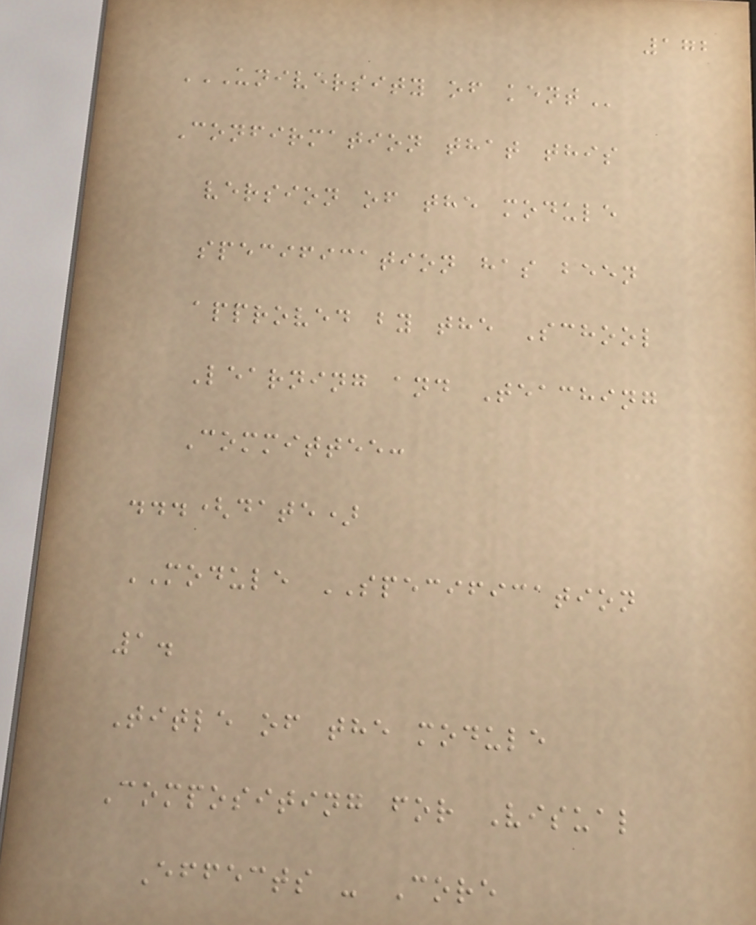172
UNIVERSITY OF KENT
Confirmation that this
version of the module
specification has been
approved by the School
Learning and Teaching
Committee:
...(date)
MODULE SPECIFICATION
1.
Title of the module
Compositing for Visual
Effects - Core
